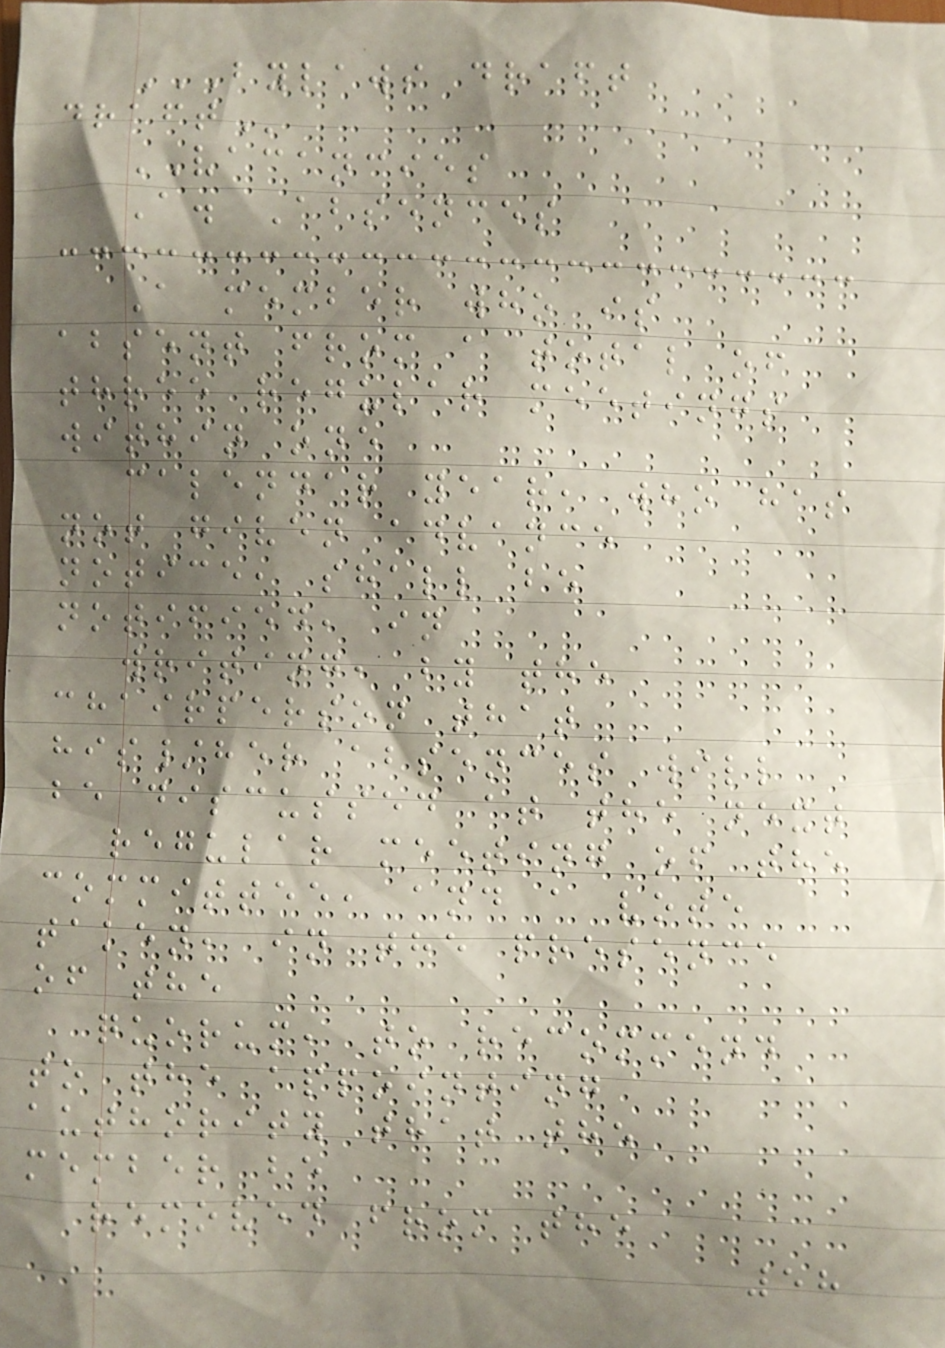BYLAWS DRAFT
DRAFT
VACANCIES
A. Absences
A member who is
absent from a total of
three regular meetings
within one
calendar year, who has
not given advance
notice, shall be
notified, in
writing, by the
chairperson that
his/her absences will
be discussed at the next
regular meeting of the
committee, and a vote
taken, in the presence
of the
quorum, to recommend
to the appointing
authority that the
member be
removed from the
58
